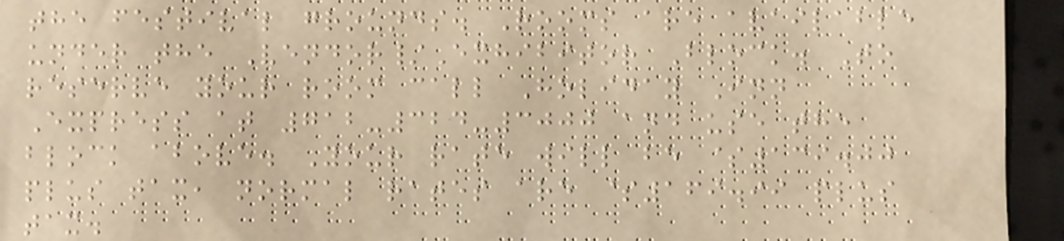the festival grounds. Rooms are available
under the Vendor/Exhibitor Block. To
reserve your room call Holiday Inn
Express at 712-324-3000 and use the
block above. Your rate will be $139.00
plus tax, normal rates are $169.99 plus
tax.
